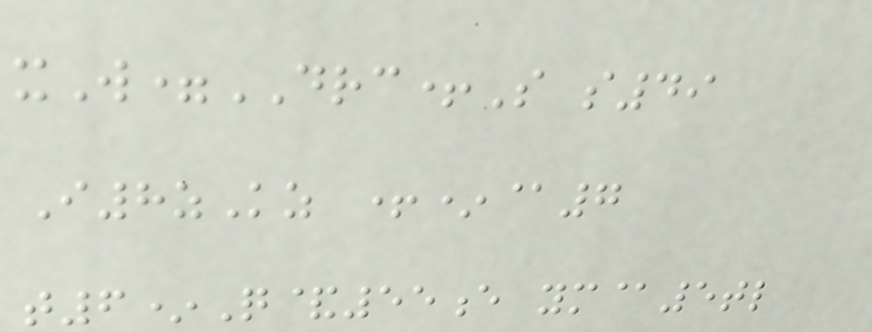xW=DRC+S s49
I8zKz +*@7
t6*Q&55e ym@5tl
